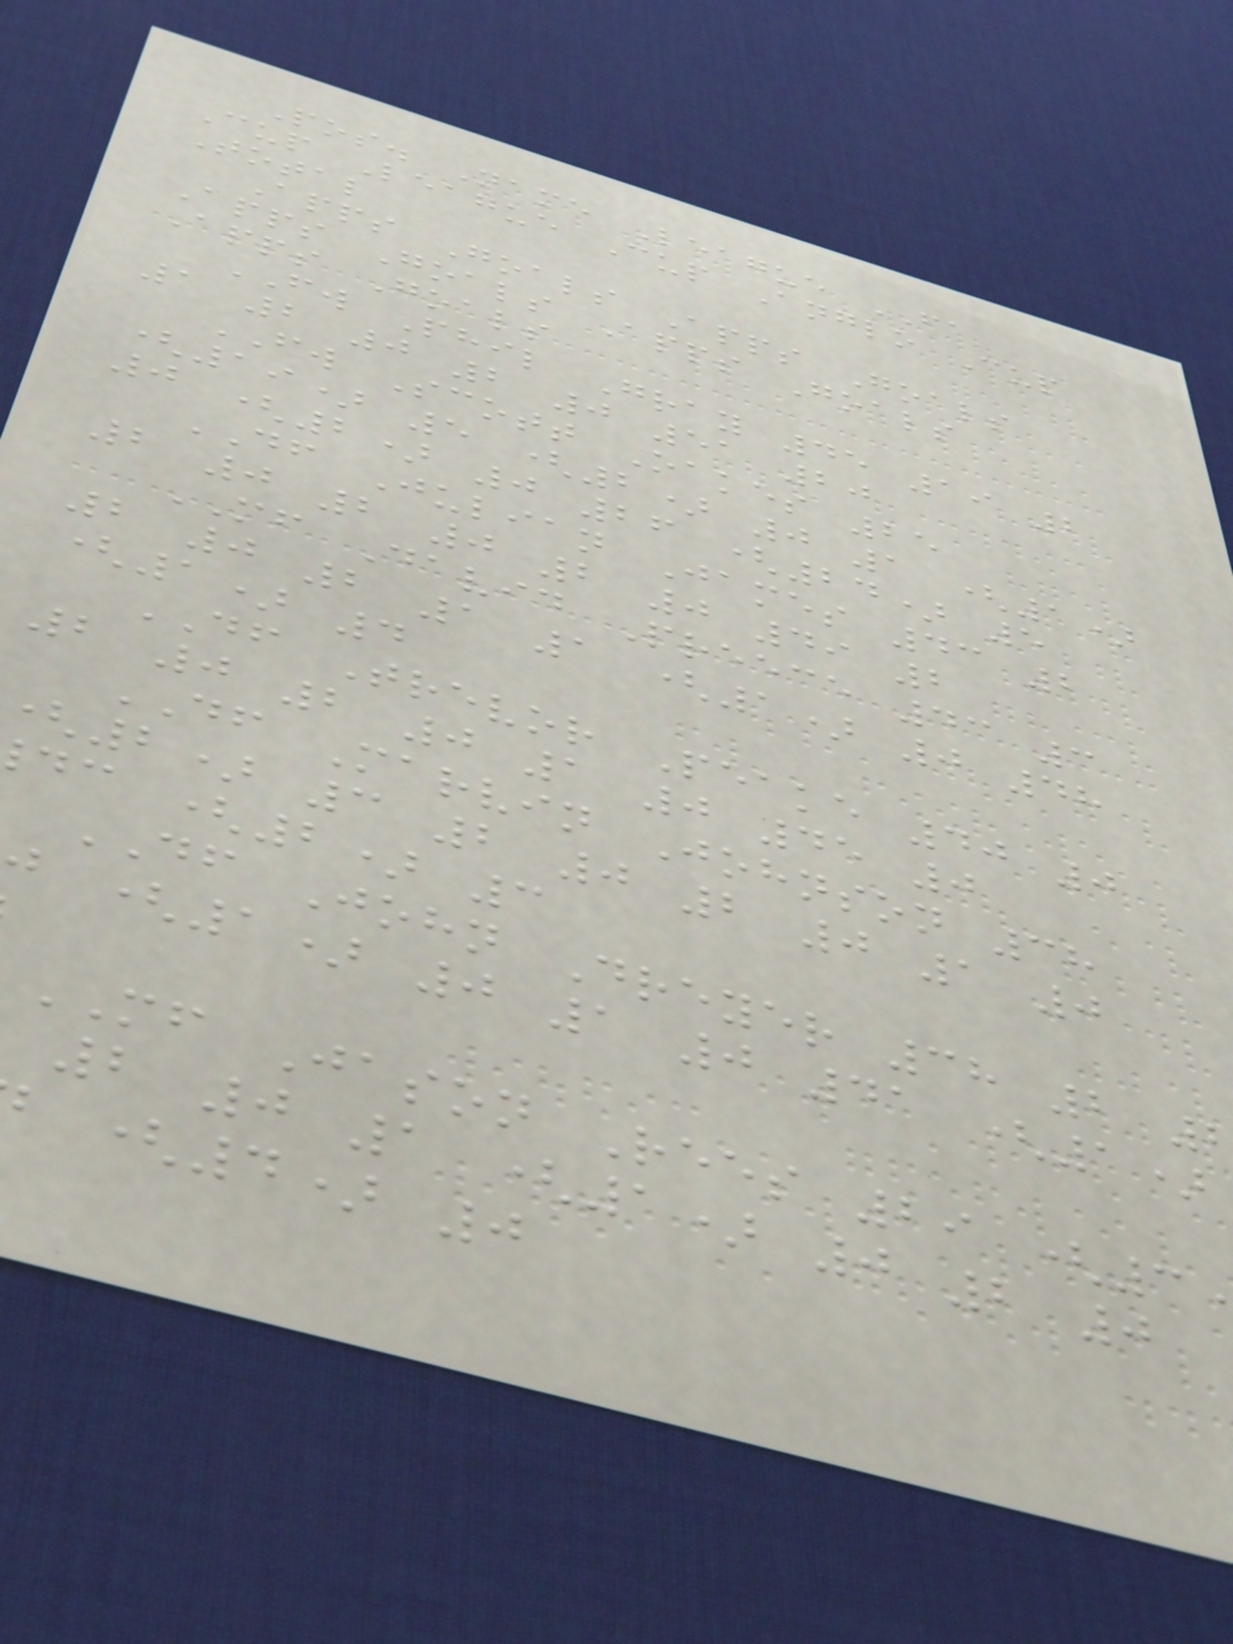Pos. Name League FA
Cup League Cup Anglo Cup
Total
Apps Goals Apps Goals
Apps Goals Apps Goals
Apps Goals
FW Phil Gray 45 19 2
1 2 0 2 0 51 20
FW Scott Oakes 25
(19) 5 (2) 0 1 (1)
0 (2) 0 26 (24) 5
DF Julian James 43 2
2 0 2 0 2 0 49 2
MF David Preece 43 3
2 0 2 1 1 (1) 0 48
(1) 4
DF Trevor Peake 40 0
2 0 2 0 1 0 45 0
DF Marvin Johnson 38
2) 3 2 0 2 0 1 0
dc (2) 3
DF John Dreyer 38 2
(1) 0 1 0 41 (1)
MF Jason Rees 29 (3
2 0 1 (1) 0 2 0
(4) 0
